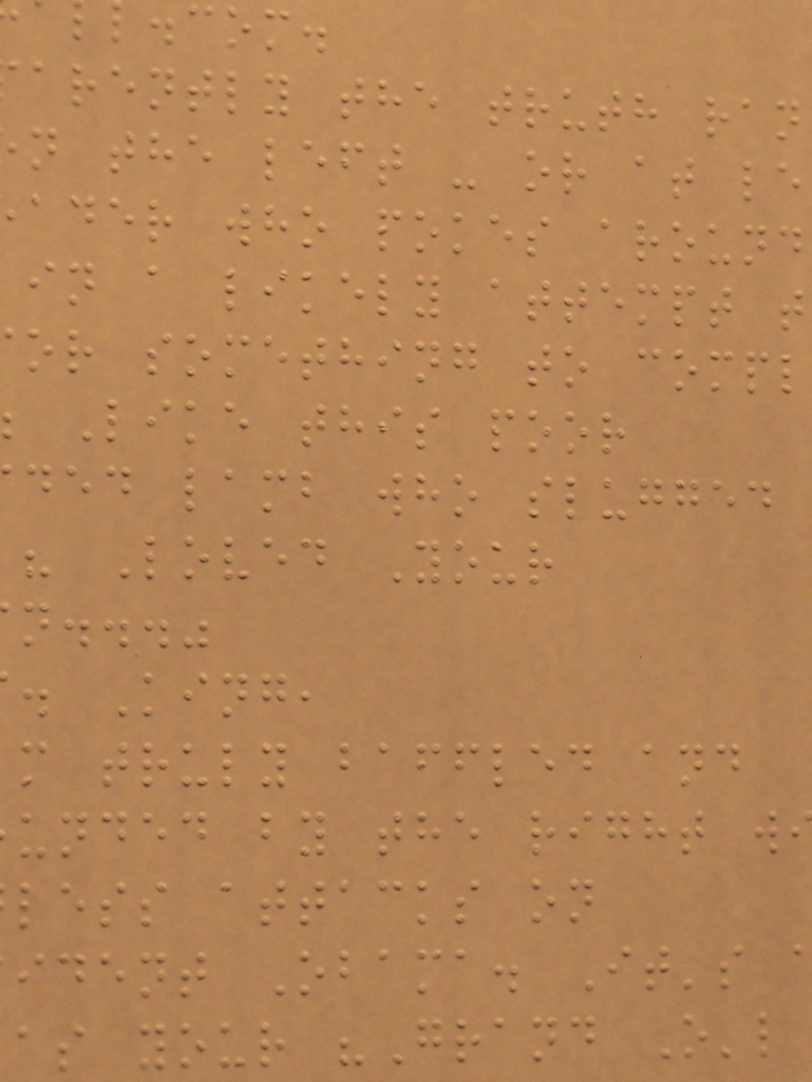.com.
arently the truth ran
n the left - or at le
ader who pokes around
in a likely attempt t
or something to compl
Like this poor
ded lamb who slugged
" Loved Your
n..."
. King,
m truly baffled and
unded by the right w
less attacks on
ident Obama. It's
as your "Grand O'l
